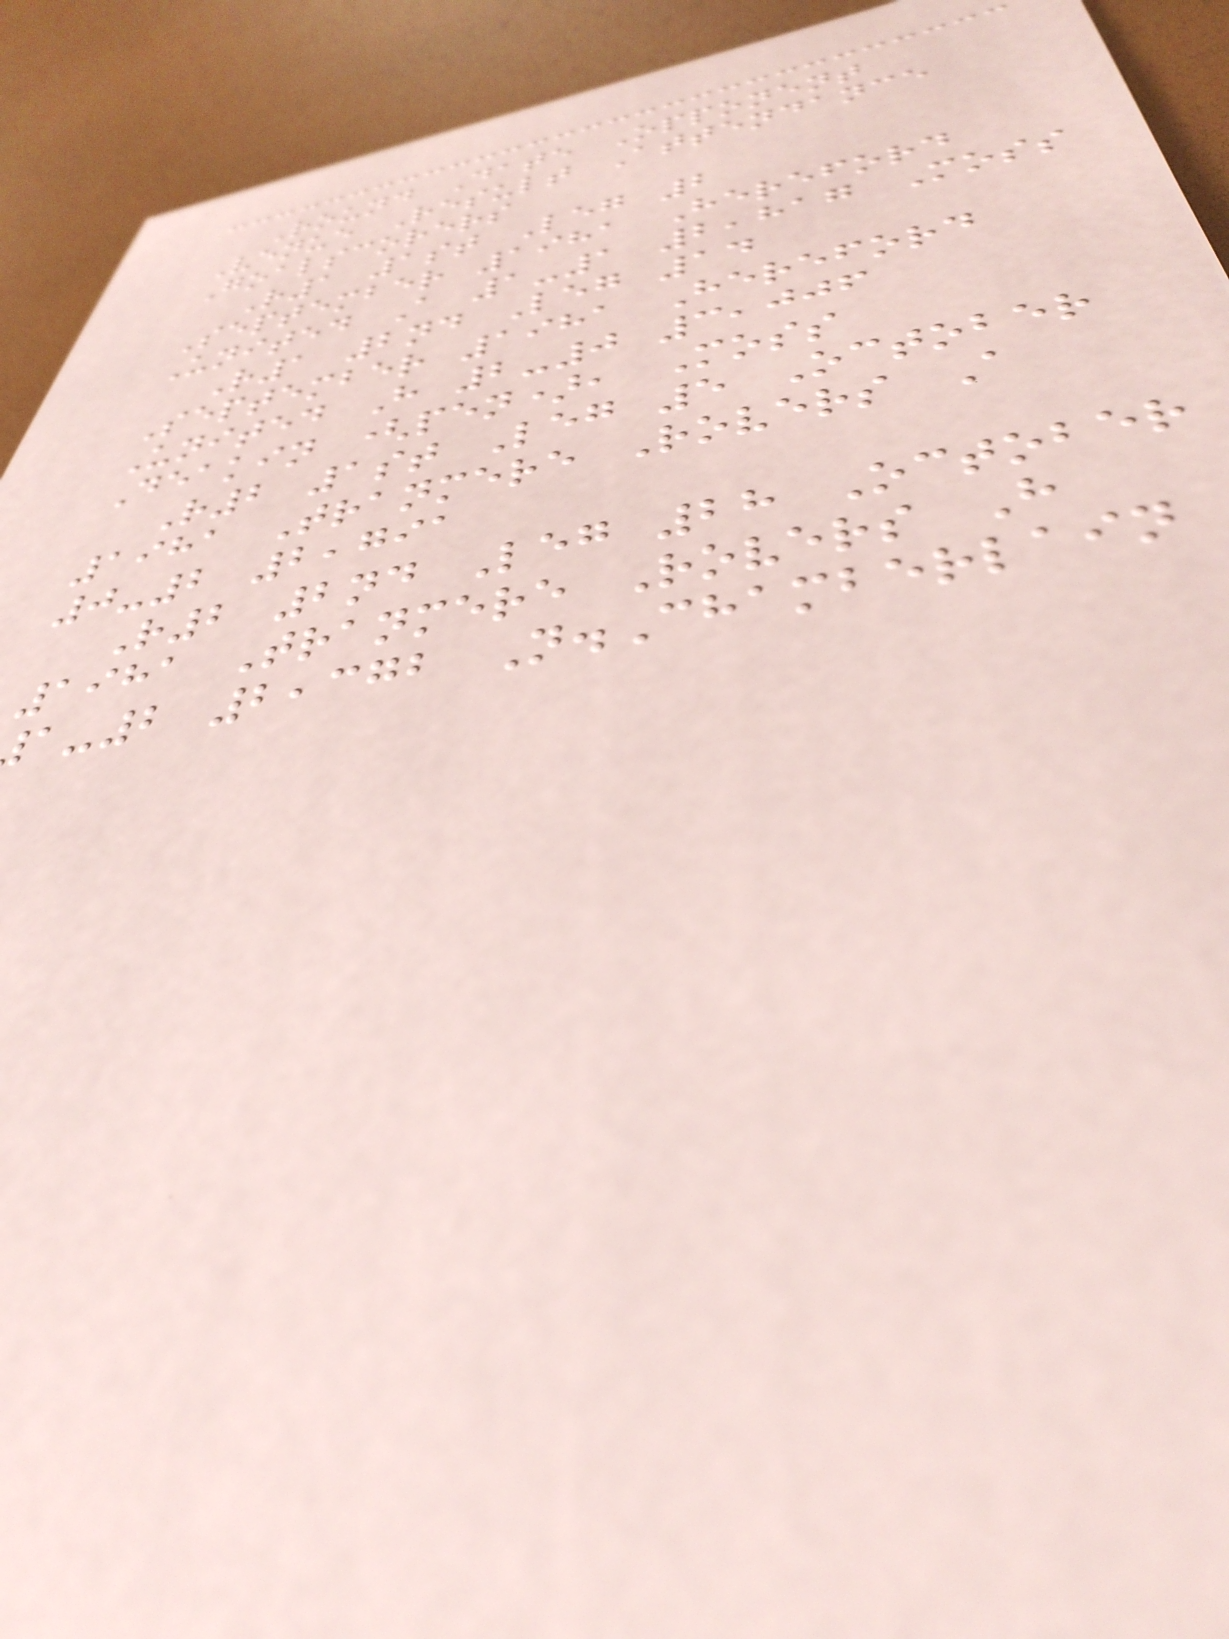Round Date Opponent
Venue Result Attendance
Goalscorers
R1 1st Leg 2
September 1981 Hereford
United A 1-1 2,817 Moss
R1 2nd Leg 14
September 1981 Hereford
United H 2-0 3,006
Deakin (pen), Moss
R2 1st Leg 5 October
1981 Tranmere Rovers A
0-2 2,791
R2 2nd Leg 28 October
1981 Tranmere Rovers H
-2 2,372 N.Chamberlain
